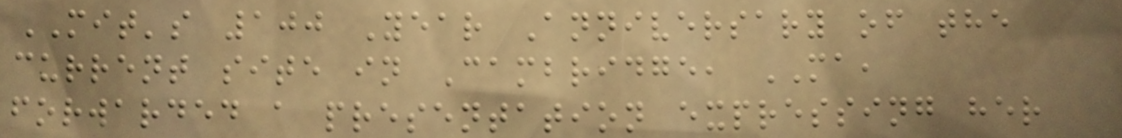MIT's 100 Year Anniversary of the
current site in Cambridge, MA,
forwarded a presentation expressing her
